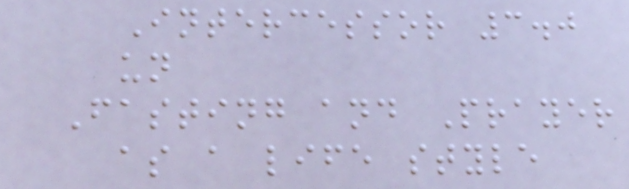Intercessor 3.0
un
Fasting and Prayer
as a life style
